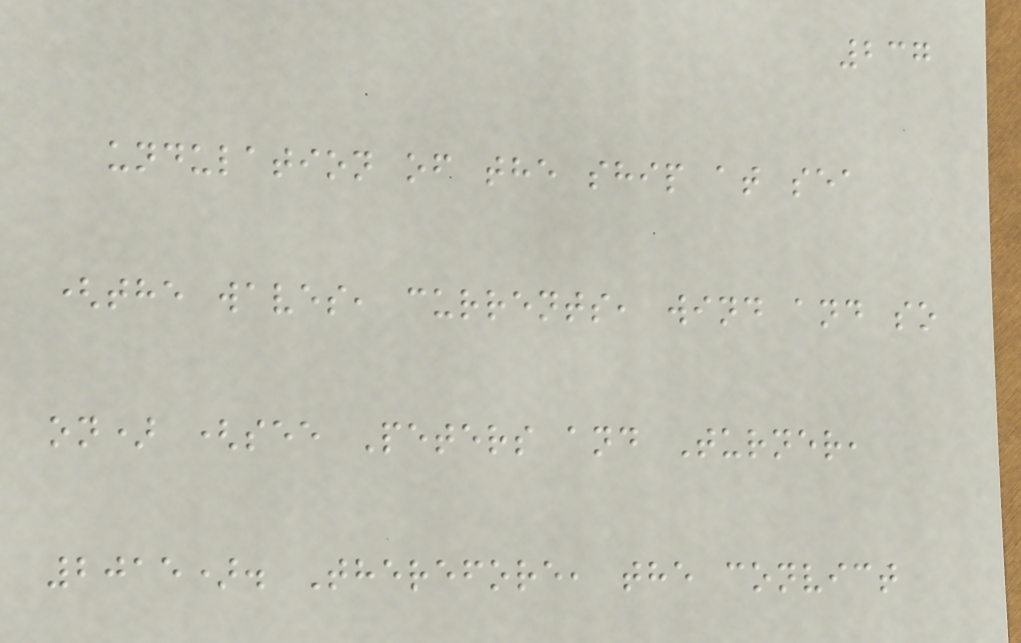237
undulation of the ship at sea
(the waves, currents, wind and so
on) (see Peters and Turner,
2015). Therefore, the convict
